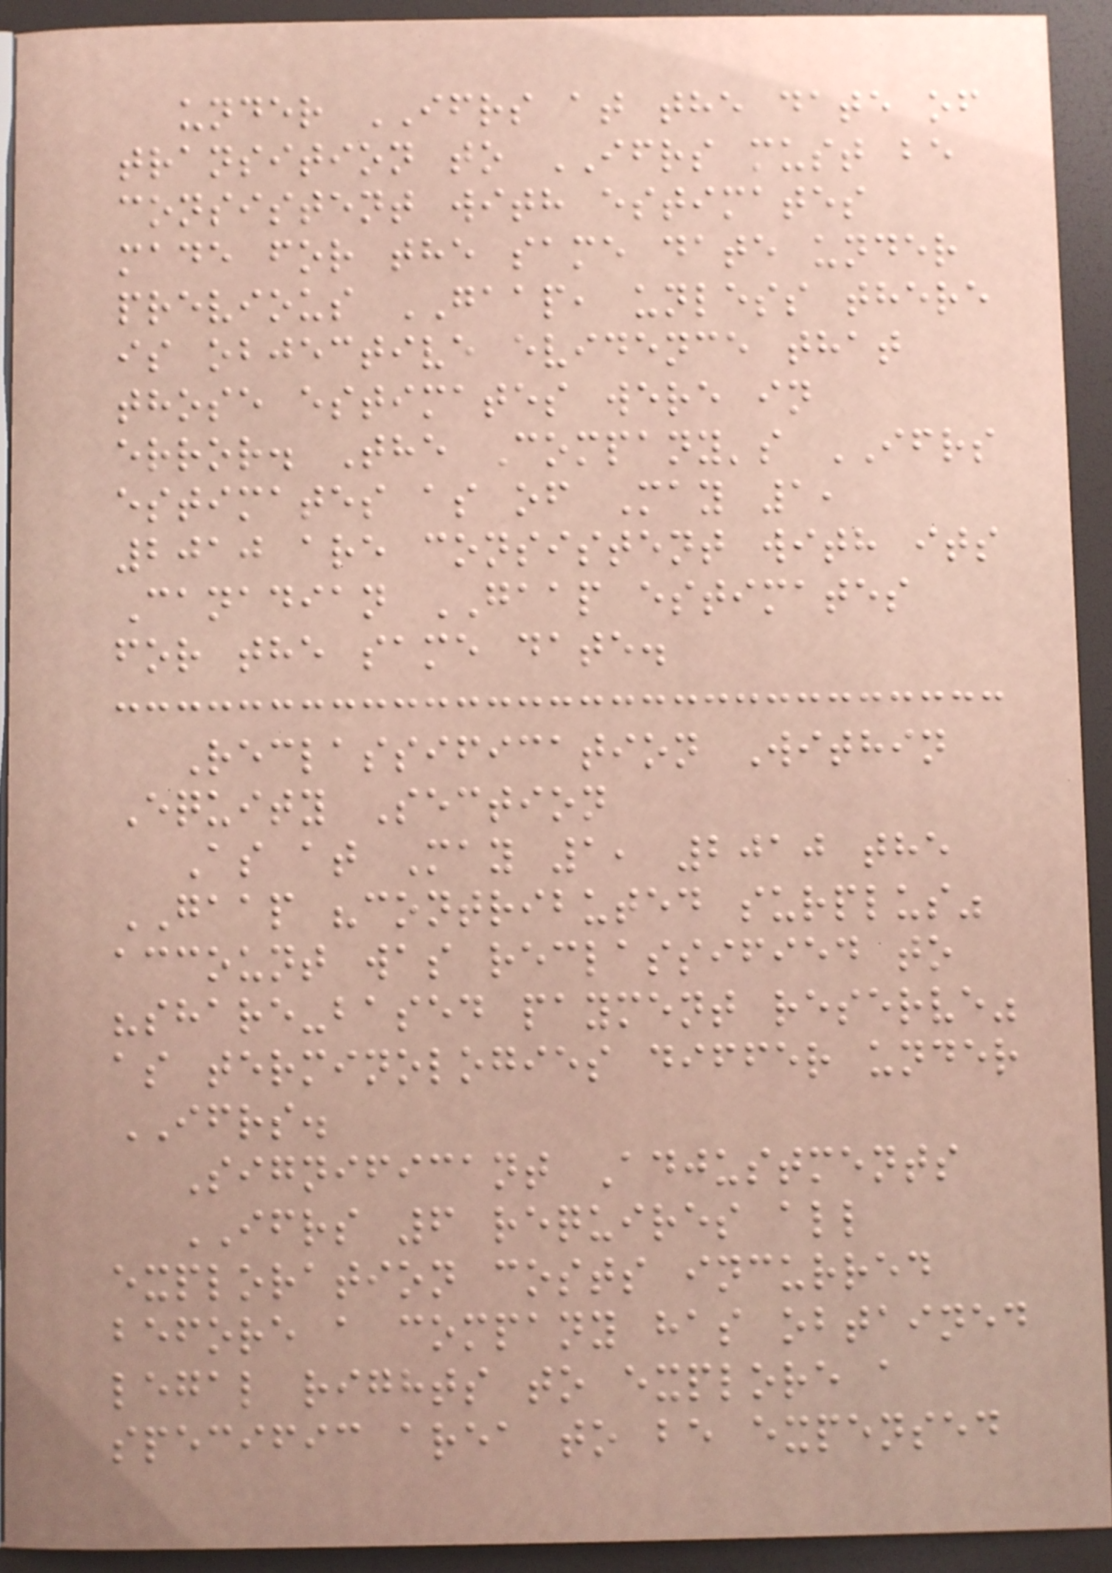under IFRS at the date of
transition to IFRS must be
consistent with estimates
made for the same date under
previous GAAP, unless there
is objective evidence that
those estimates were in
error. The Company's IFRS
estimates as of May 1,
2010 are consistent with its
Canadian GAAP estimates
for the same date.
Reclassification Within
Equity Section
As at May 1, 2010 the
GAAP "contributed surplus"
account was reclassified to
"share-based payment reserve"
as terminologies differ under
IFRS.
Significant Adjustments
IFRS 6 requires all
exploration costs incurred
before a company has obtained
legal rights to explore a
specific area to be expensed
